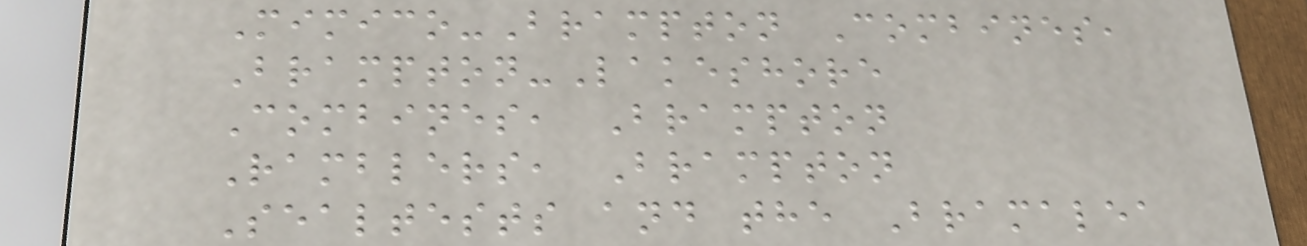Mimico-Brampton Combines,
Brampton-Lakeshore
Combines, Brampton
Ramblers, Brampton
Sealtests and the Bramalea
